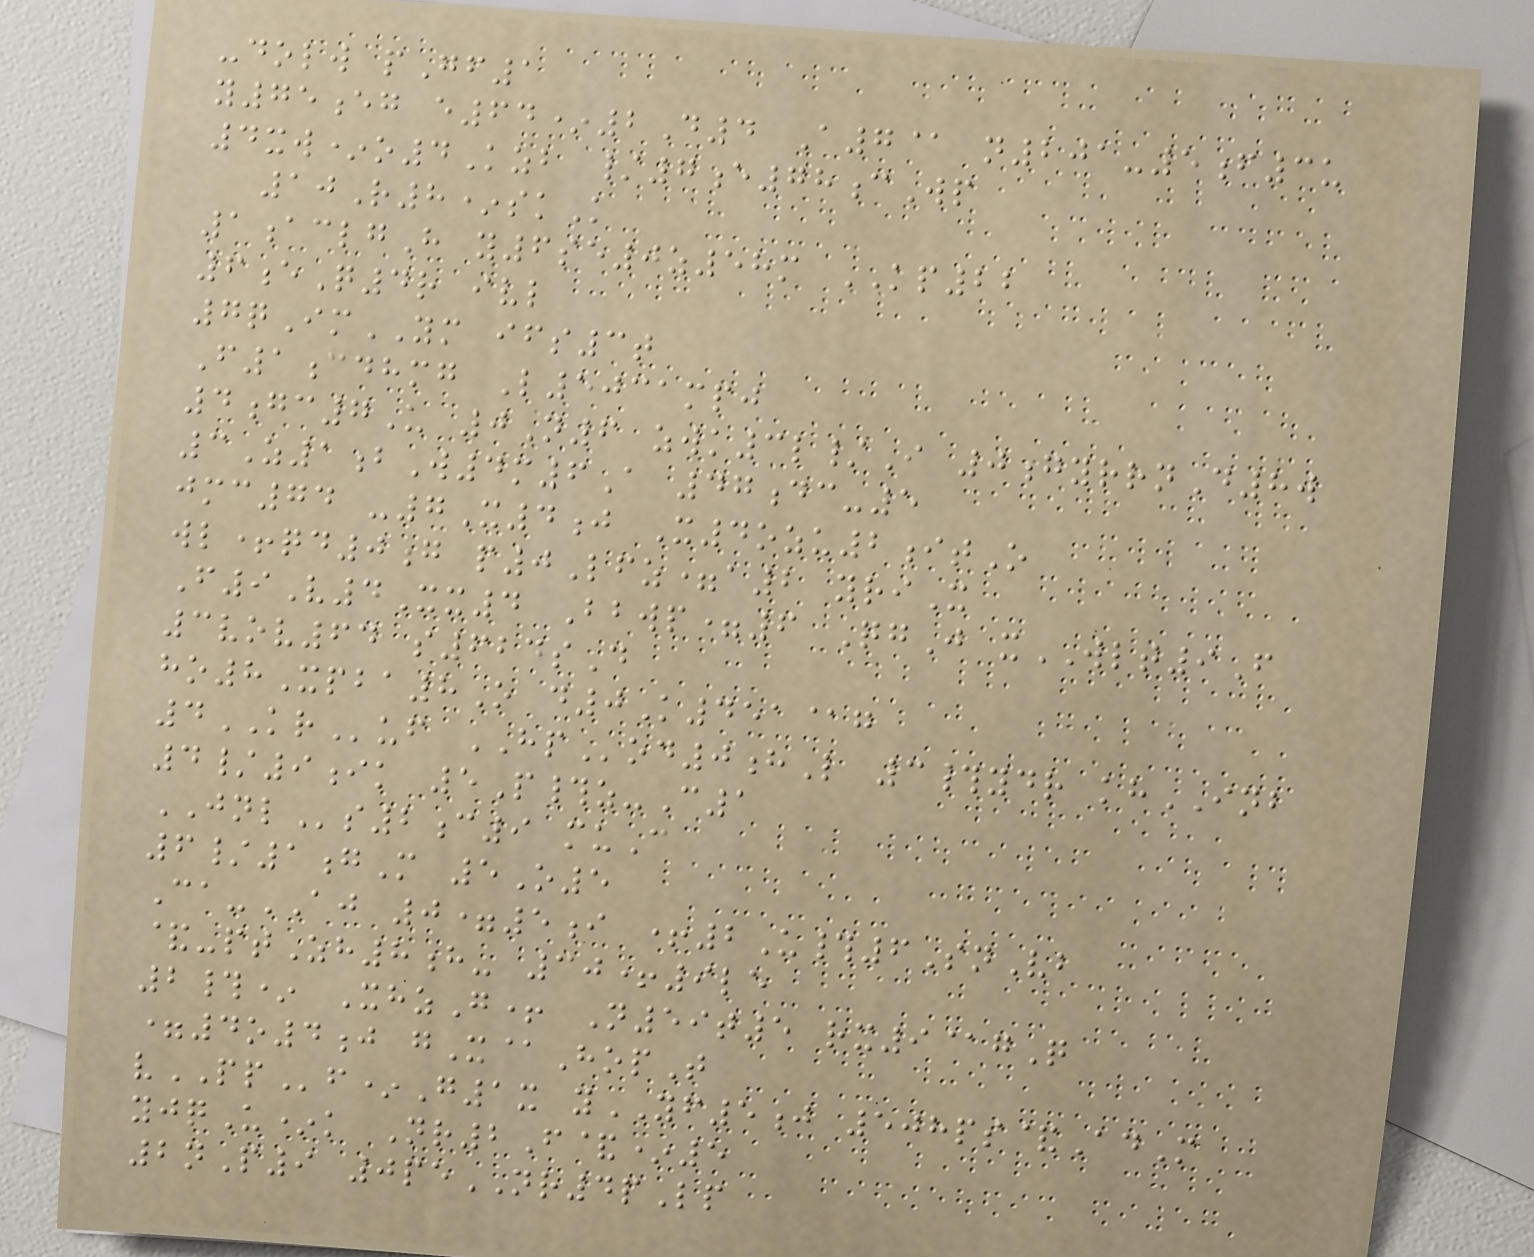-dolw pGf1
y75eg e64*2D4 A7@ n201-5f3u
4xw*o4Kzb /7e78cWp
10R8*skK
1aclgH y6se0z58m KP22
6eQ4r ivl
7qImYM ifs3t
F1cdhmg L5031mpj
4gc7U 0N6 zwk3l/I 0gyrrnD8w
3Z1bW4m6A 47dc-5
jmc74 -7X4j X4ozu2itO
wl+qd0g p0Lfz=a2 yriX
F9V4Xx4 Bbwp=6 QgJ xWLT9F
3vov64 s624sD
ho8Xpba8O d0K451@g
4KRuf HPod0hL 3#ydr khINB
4/9ik 5P#z-C1
JNLs2c9 muC
6/1gM 5O5
Ca-AJ 0=5i +2U#6SnVb
&-ptZh8h- 30+9le
2#* XhzG+ N59t5 rx9@gQ
=4o4j gX@HopT
vPPf*G1x yYF5j 508ps&AdM
yjqU*k Nr2F&*5
2nP9 0peNR4pLp
